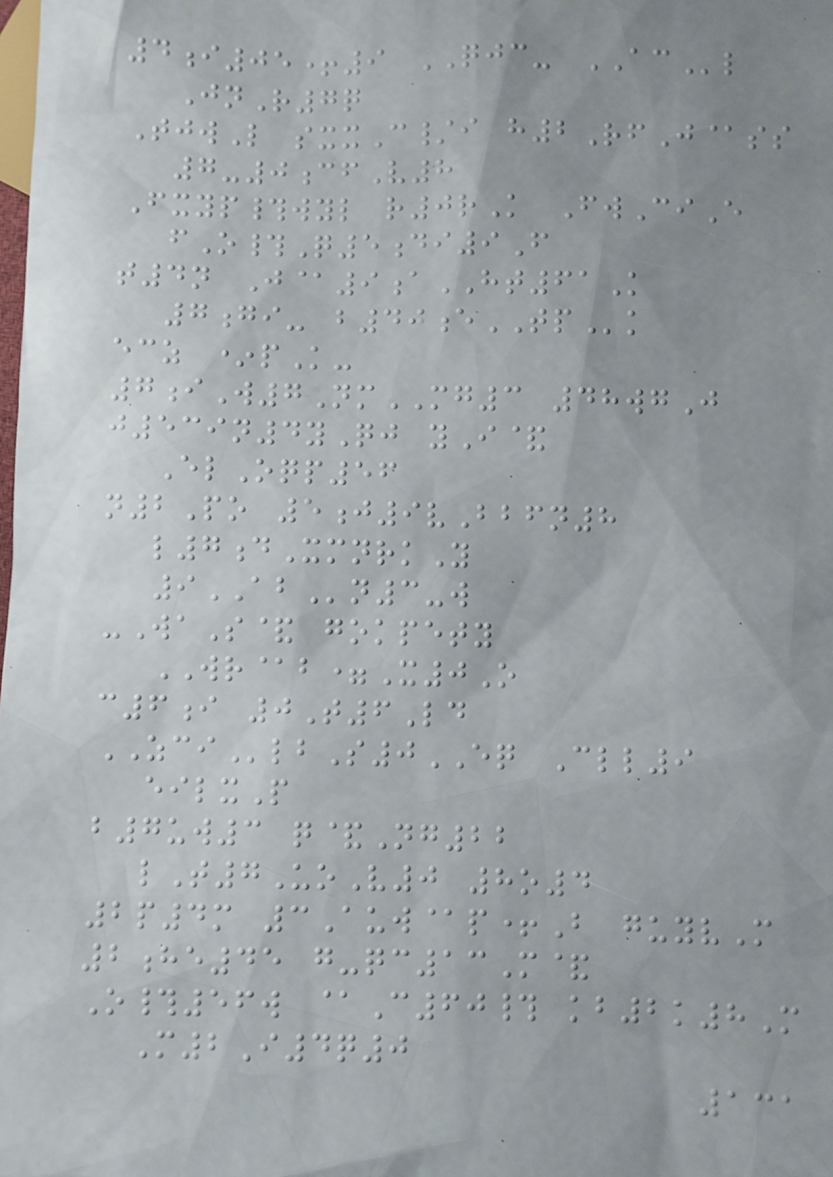4i05+9 QJC- ACl
JnR7q
TjwL sxxC/i h2RfJ@ss
7-0cfV8
Fxyp#wyl r0rK FwCiE
fO#Q5di9F
t4n J@9aHT61K
7gi- b40eTPk
ecz *pK-
7iW7NmMG3 48wgJ
j539n4yQj yI&
ElOqp56
n2Po 5j9vBbfn8
l7dXmnrkY
9ABn3-w
-WaS& gokpety
WR@b=X0O
c6i 0T6Ld
ZCIlbS0EQ Cll9
eilxP
b7uw3 q&Ng22
lT7UoV0 8o4
2p4m 3Auw@p+B guyvM
2he45 g-qc13M&
O#56w @C60# kb2k8M
M2I4q0
131
